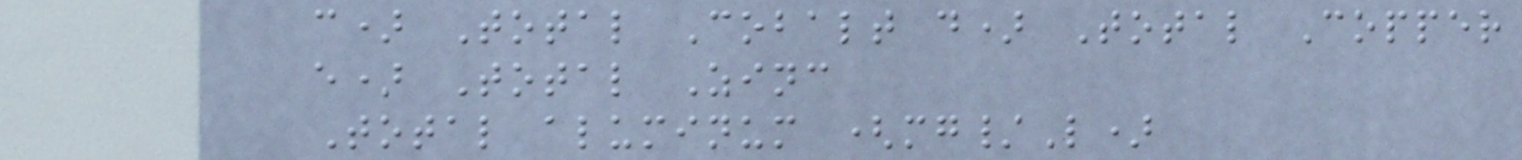c) Total Cobalt d) Total Copper
e) Total Zinc
Total aluminum (mg/L)
